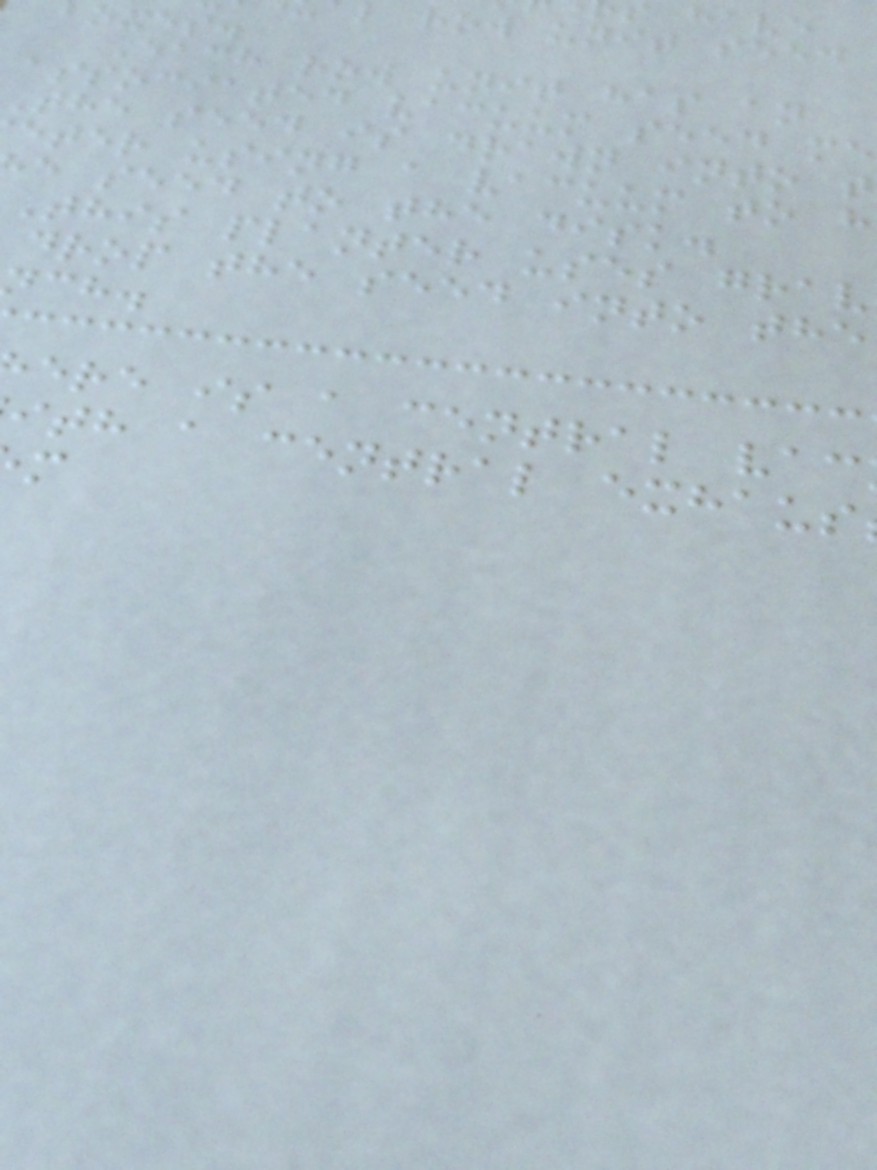l row unit seed
oxes.
Each row unit has an
associated vacuum seed me
the seed is drawn into t
eter using a vacuum to h
e seed to the disk.
This planter uses grav
drop the seed into the
ere is a central vac
ith a central exhaus
